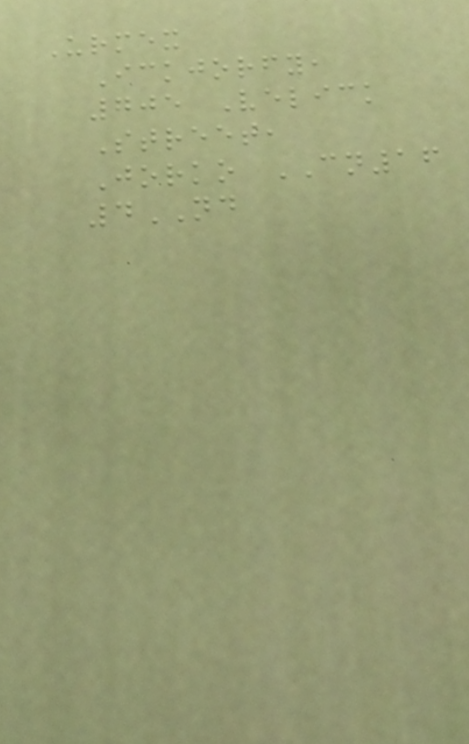Urmex
Ickjorfy,
705 Velick
Street,
Jorko CN16
4ND
